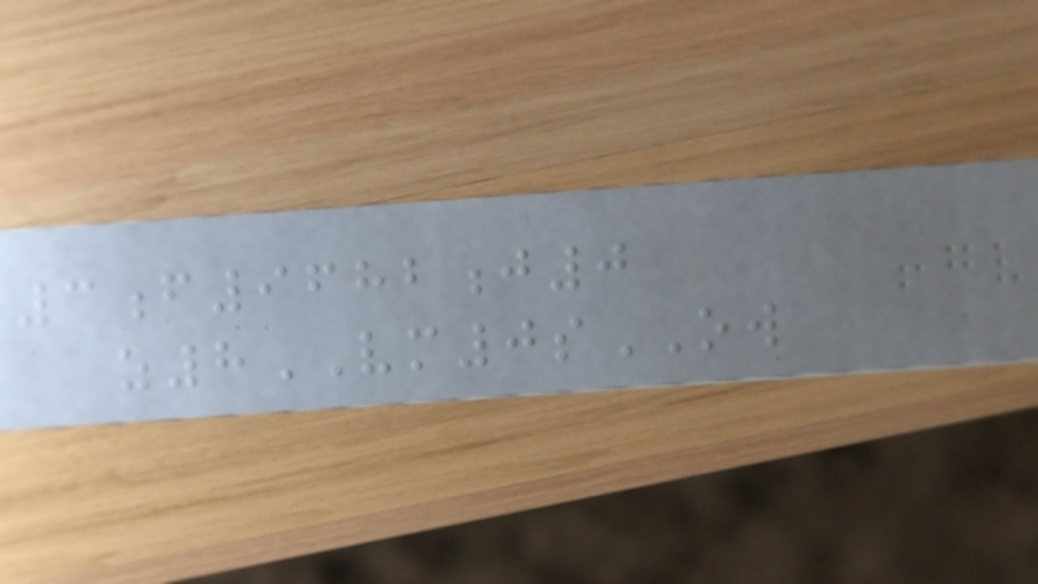3f9682j0
z8VM0sOW
